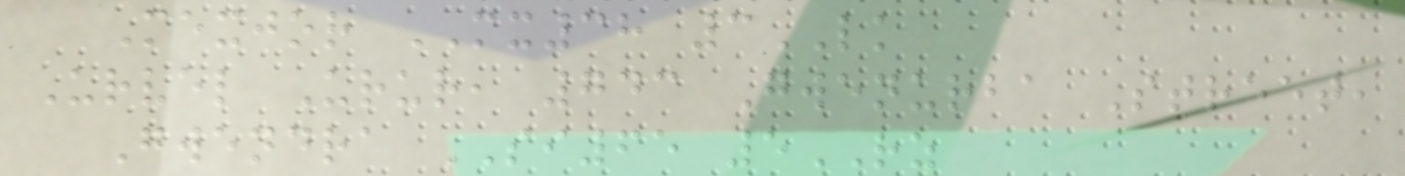Mexjor MX38 3LK
Urvel Urur, 743 Gwenurba Street,
Gwendra SI65 5RZ
